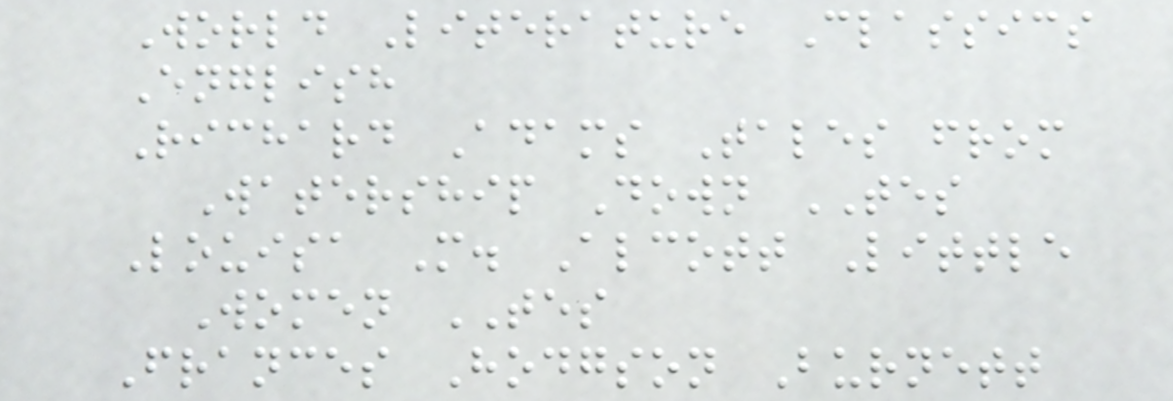World Literature Classics
English
Richard Adams Tales from
Watership Down TES
Louisa M. Alcott Little
Women TES
Frances Hodgson Burnett
